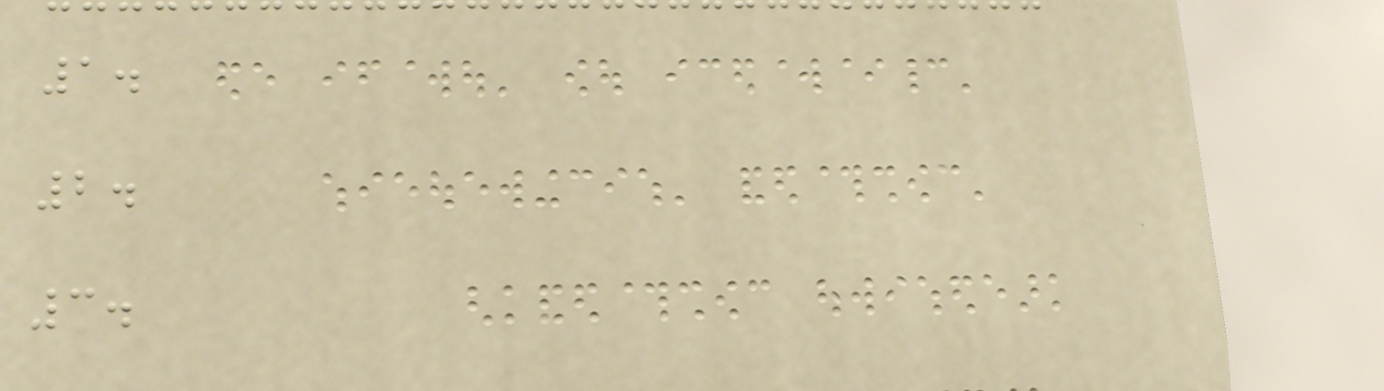1.
2.
3.
